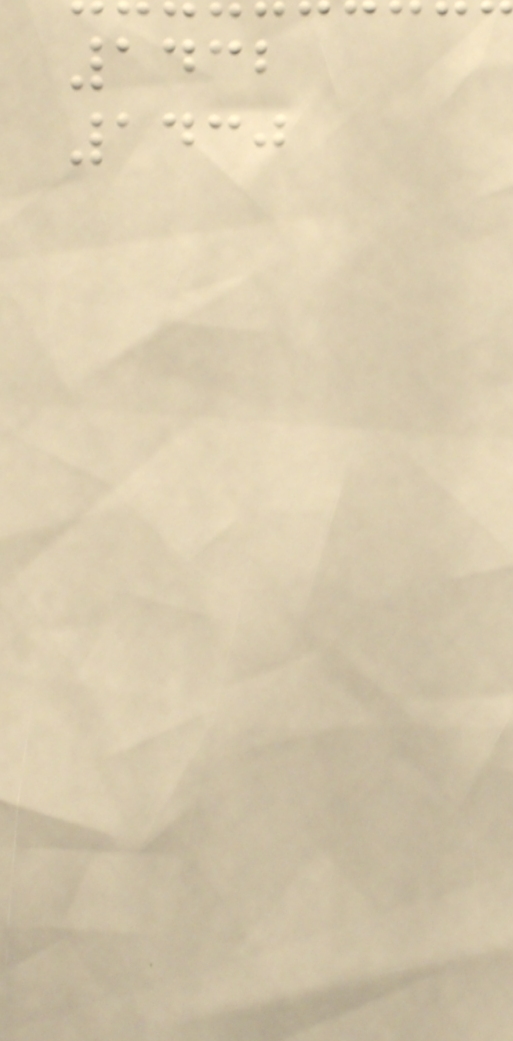1432
1430
